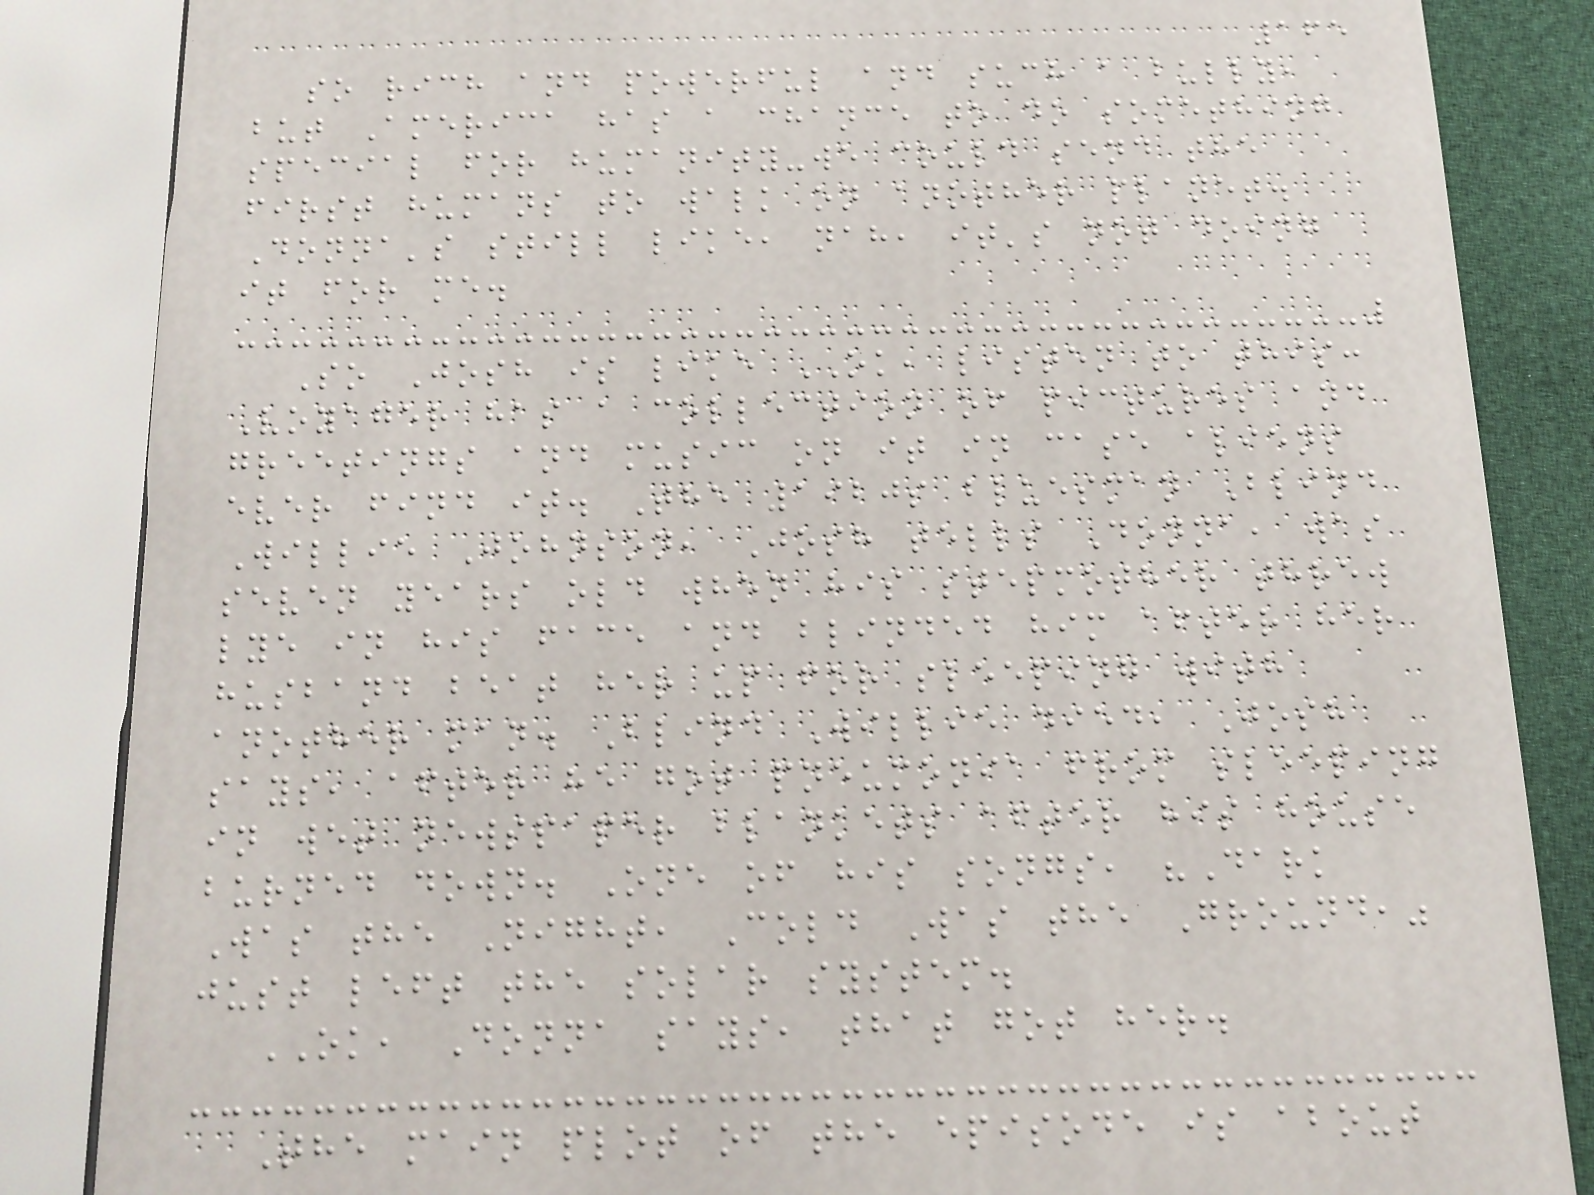165
so rich and powerful and such a bully,
but America has a chance to do something
special for humanity-we could send the
first humans to walk on another planet.
Donna's still like, nah, it's not doing
it for me.
So Josh is like OK, listen to this:
Voyager has a collection of pictures and
greetings and music on it in case aliens
ever find it. The 1920s bluesman Blind
Willie Johnson, Josh tells Donna, was
seven years old when his stepmother threw
lye in his face and blinded him after her
husband beat her up for sleeping with
another man. Blind Willie died, Josh
says, after he got pneumonia from sleeping
in wet newspaper blankets after his house
burned down. One of his songs, "Dark
Was the Night, Cold Was the Ground,"
just left the solar system.
OK, Donna says, that got her.
The main plot of the episode is about
